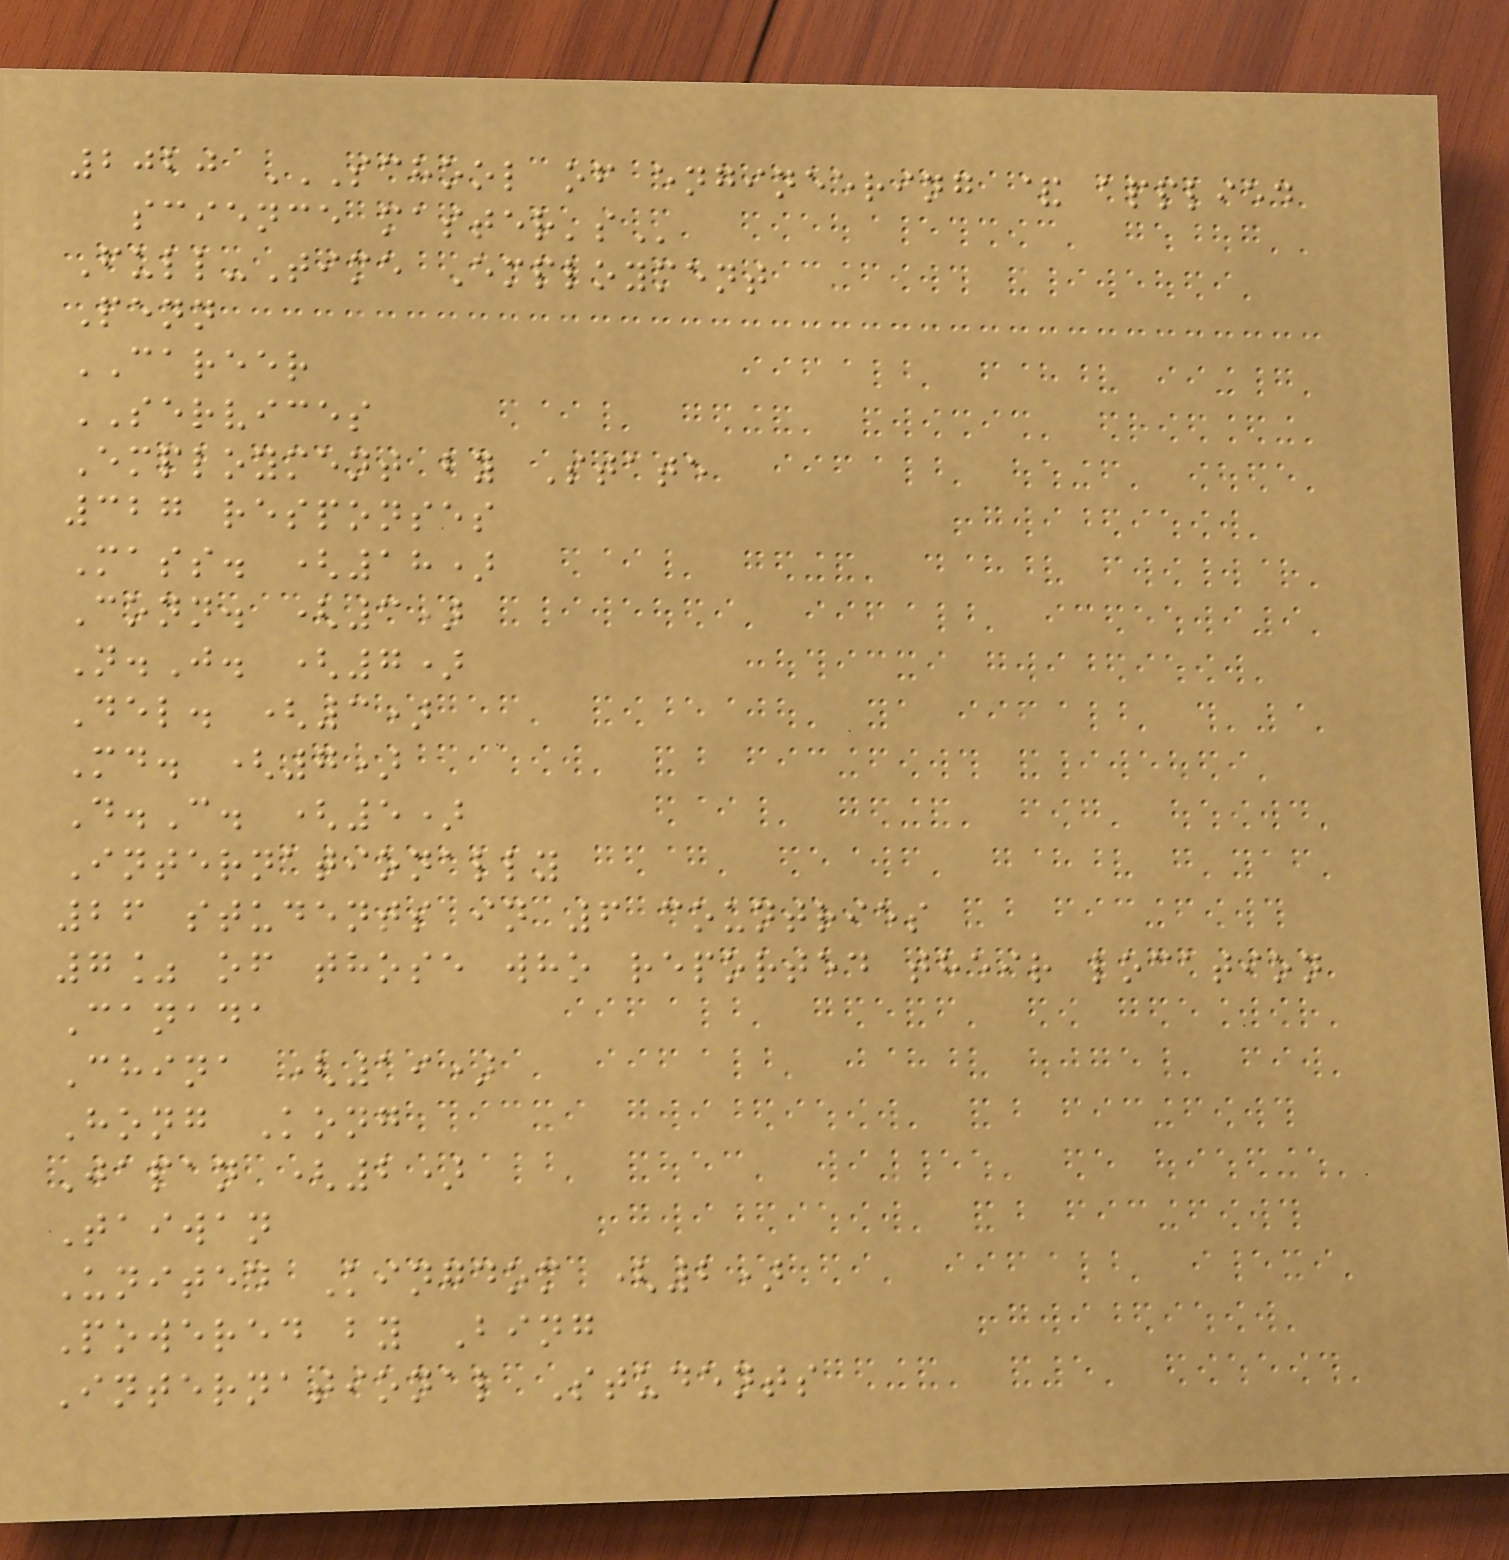2020 SCHOOL OF ENGINEERING & APPLIED
SCIENCE MASTER'S
Full-Time Employment
Penn
CAREER
SERVICES
Employment by State
327 responses
Mass. (18)
Conn. (3)
N.J. (7)
Del. (3)
Md. (7)
D.C. (5)
Internationally
26 students in 6 countries
7% of those who reported their location
Canada
China (19)
Hong Kong
Japan (2)
Taiwan
United Kingdom (2)
Powered by Bing
International Students
